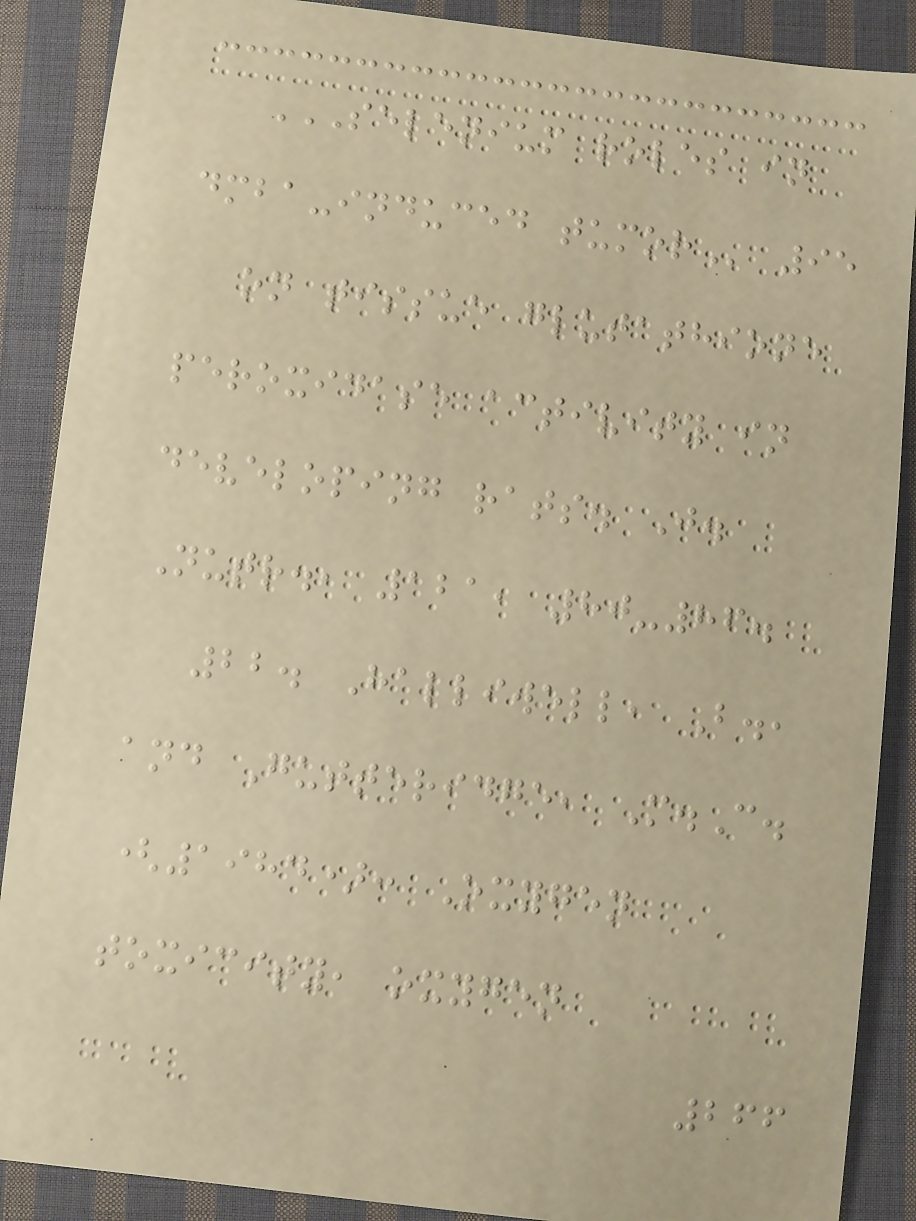SELENIUM ROLES IN
DMBA-INDUCED TUMOR 95
on tissue glutathione
peroxidase activity in
developing rats. J.
Nutr., 121, 80-86.
22. Halliwell, B.,
and Gutteridge, M.C.
(1984): Oxygen
toxicity, oxygen
266
